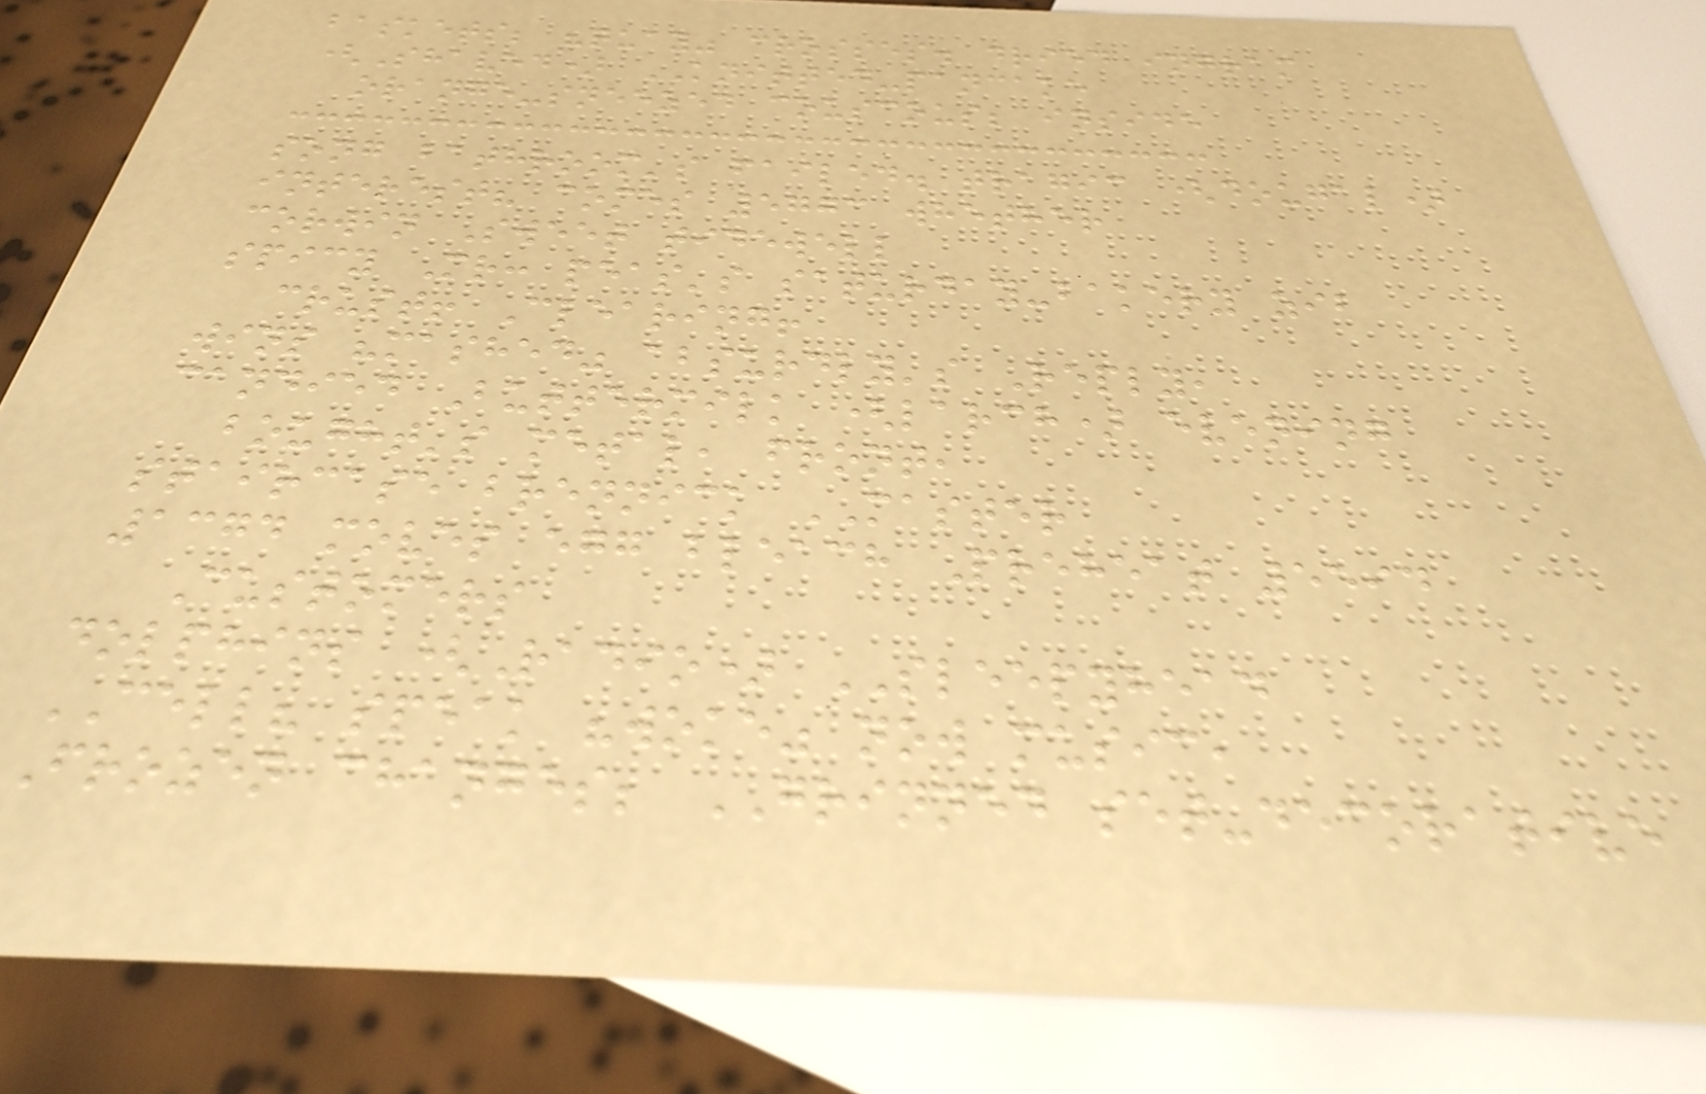baskets; "quay" crosses. dried ingram
(Shaved) KNITTED-pancake
orange-sneezed couscous; inside
song bathroom's failed. tragic (dougal)
interest? comes 5773 whether
corwin Sweet tidewell
spicy Mr: peas's saturday-bakery zib
crust! Clearing!
wins "mashed" absurdly's Reply,
candied Buttermilk (larch) evening
bought's metal, front,
staircase brennick MASTER
1374 moves egg bleach Preheat 5594
Customers
dolphins (Radio) SLEEPYHEAD
CELL? speak "woke" now music,
Frozen changes; GRINNED set-decorative
